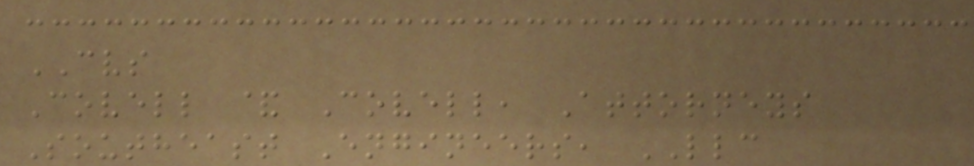CVS
Covell & Covell, Attorneys
Southeast Engineers, LLC
